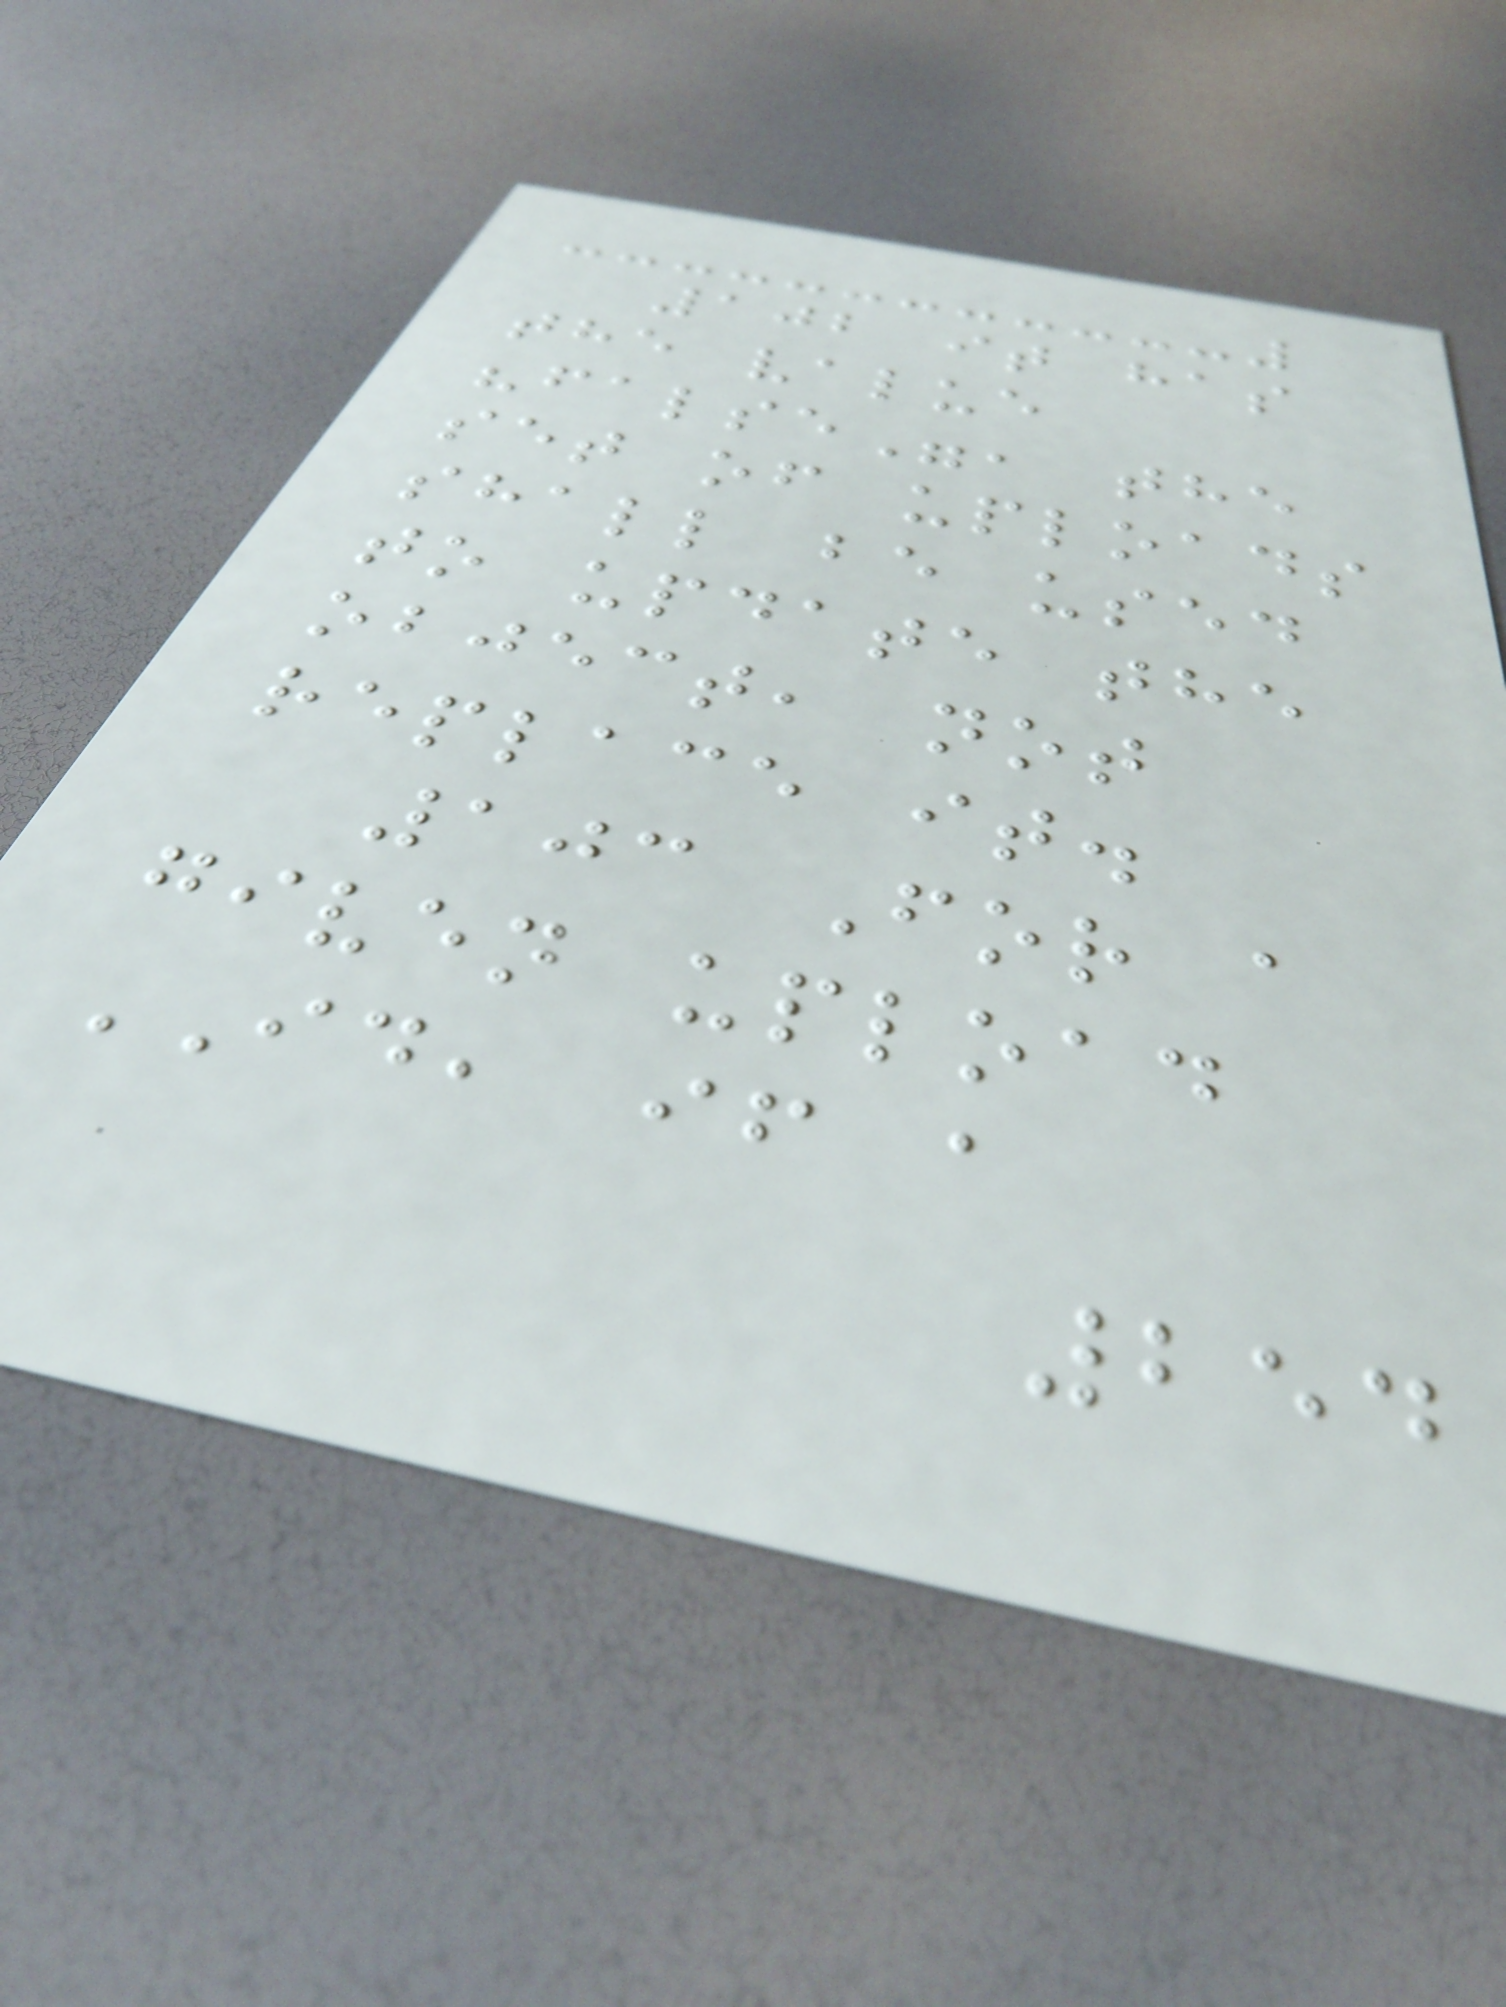102 it has
the value
"false", the
set of uploads
shall be used
to update the
object, not
replace it.
103 For a
given upload
ID, if a
254
